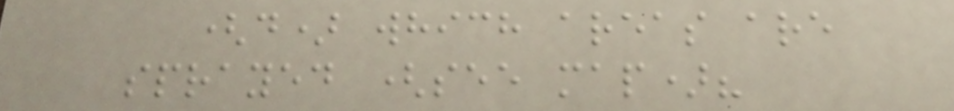(d) which areas are
sprayed (see map)?
